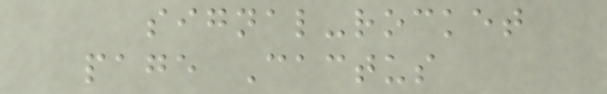signal-rocket
page Cactus
